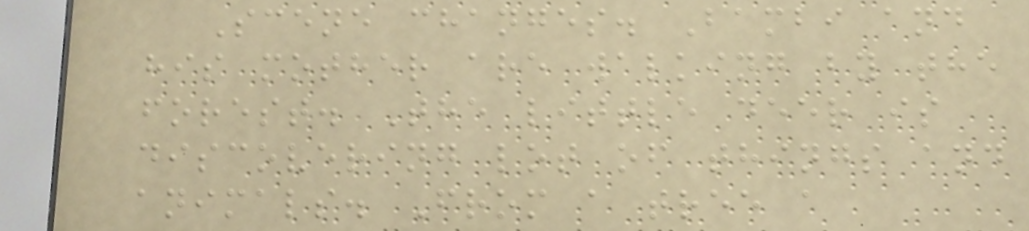Scene changes. Bambi and
his mother are walking by the
forest. The little deer is
discovering lot of things and
animals. From a tree a
